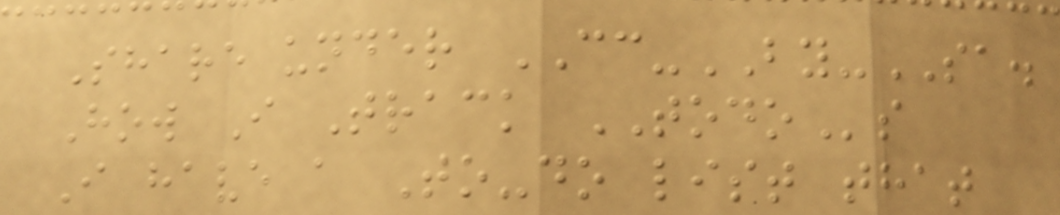Share under CC-BY-SA.
How I Track TODOs
I have a To-do list that
